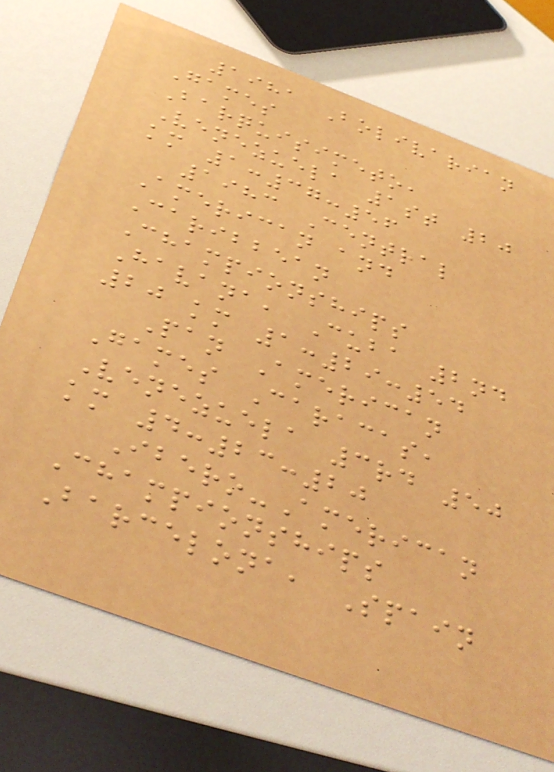1981 Bolivarian
Games
Barquisimeto,
Venezuela 1st 20
km 1:37:56
1983 Central
American and
Caribbean
Championships
Havana, Cuba 2nd
20 km 1:29:54
Pan American
Games Caracas,
Venezuela 3rd 50
km 4:23:20
Ibero-American
Championships
Barcelona, Spain
